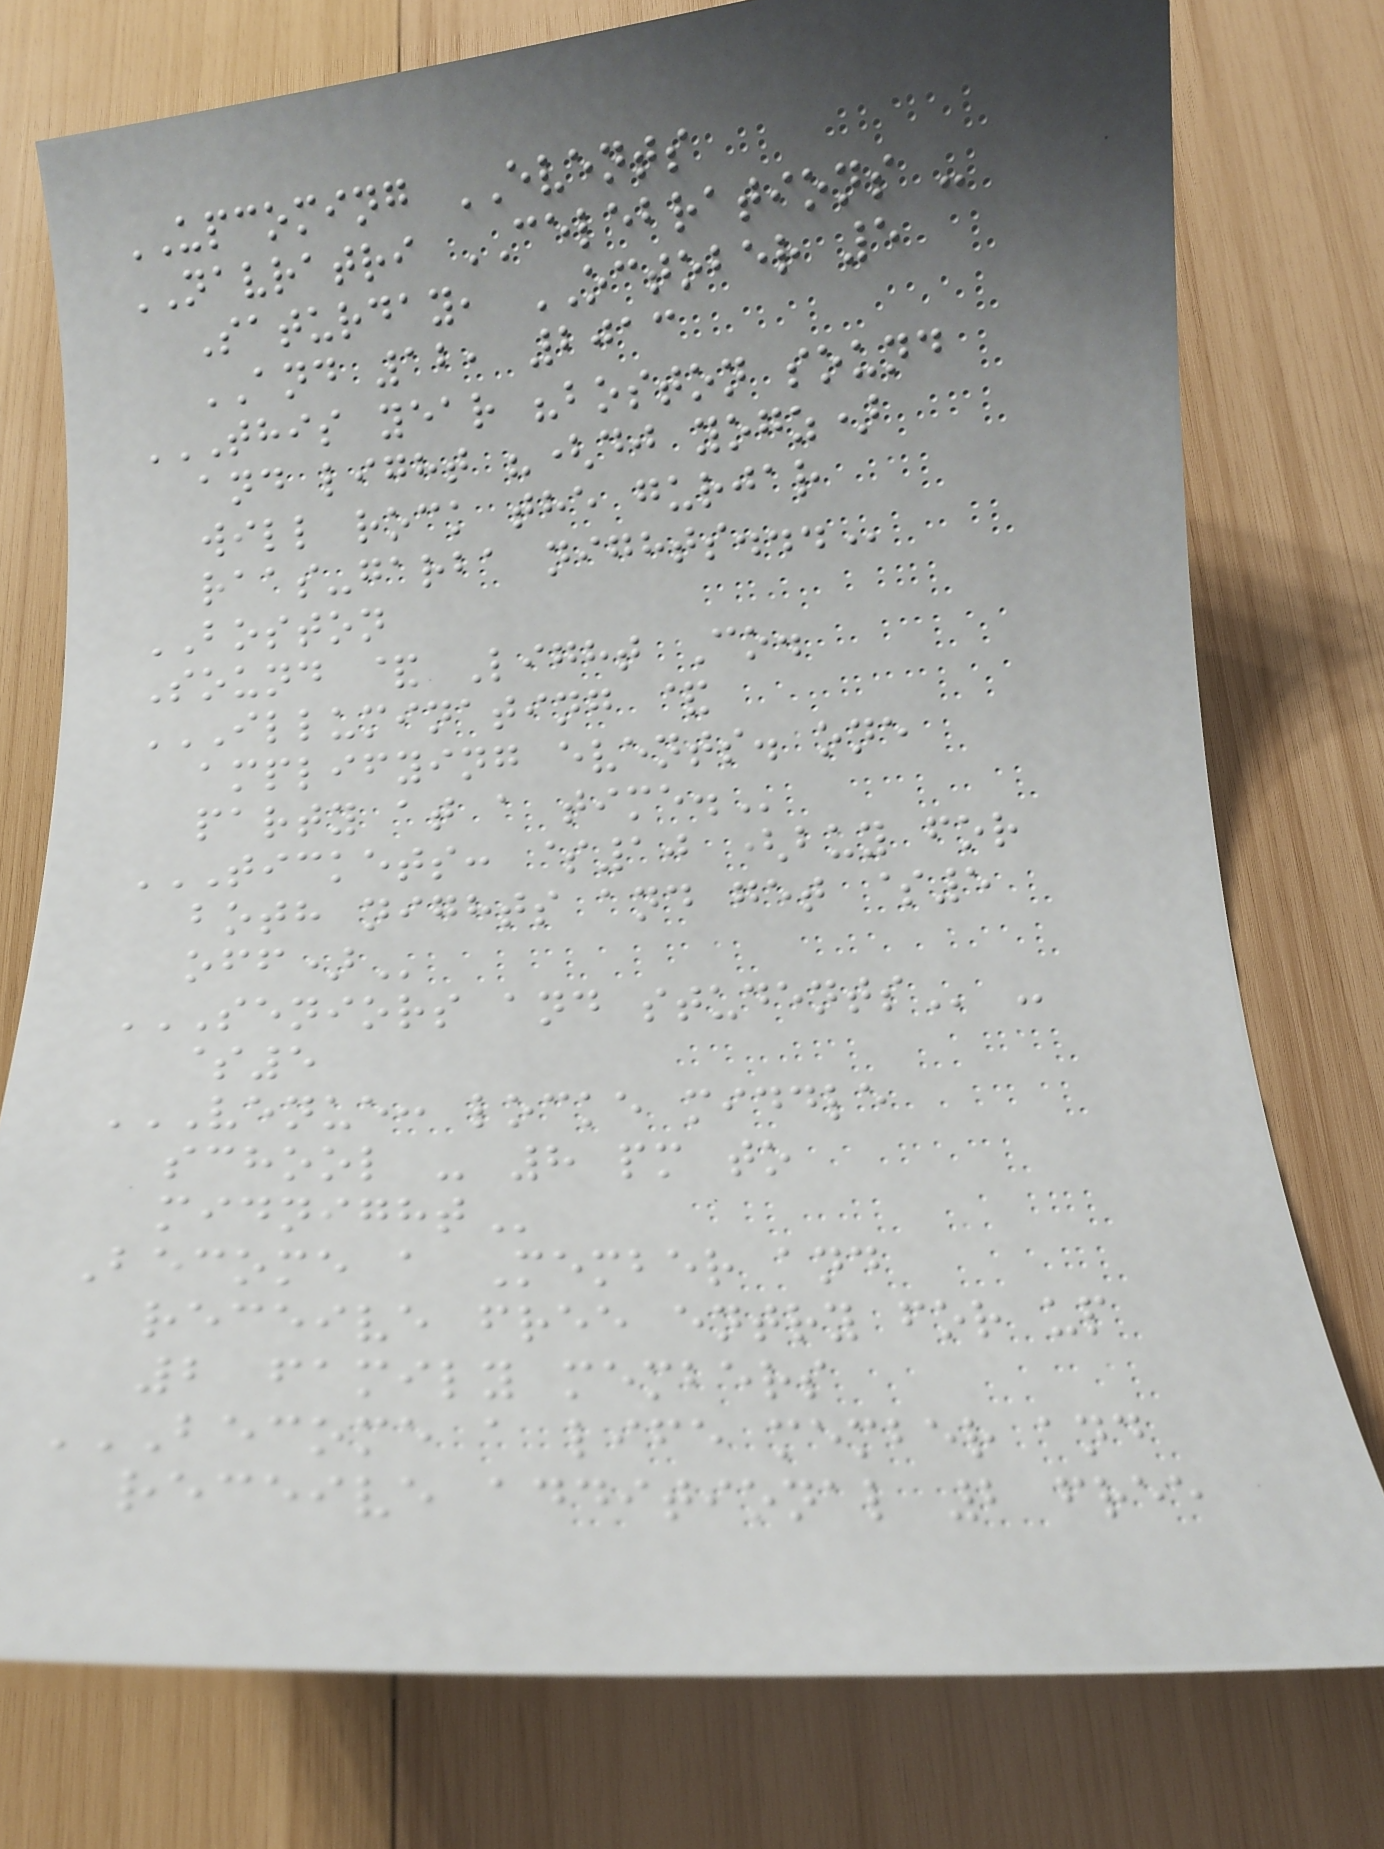UPCOMING EVENTS
NAVRATRI CELEBRATIONS -
Saturday, OCTOBER 5
AND 12, 2013
THIS YEAR "BOSTON SOUND
AND LIGHT "(DJ YOGZ)
WILL ROCK THE GURJAR
RAAS-GARBA NIGHTS...
BOSTON
Sound & Light Co.
ILLUMINATING &
AMPLIFYING EVENTS. ONE
PARTY AT A TIME.
TICKETS: $10 (BUY FOR
BOTH NIGHTS AND GET $5
OFF)
SENIORS AND STUDENTS -
$5
VENUE: LOCKE MIDDLE
SCHOOL - 8 PM TO
MIDNIGHT
Become a Member and
receive free entry for up
2 family members
BECOME A LIFE MEMBER AND
RECEIVE ADDITIONAL 2 FREE
